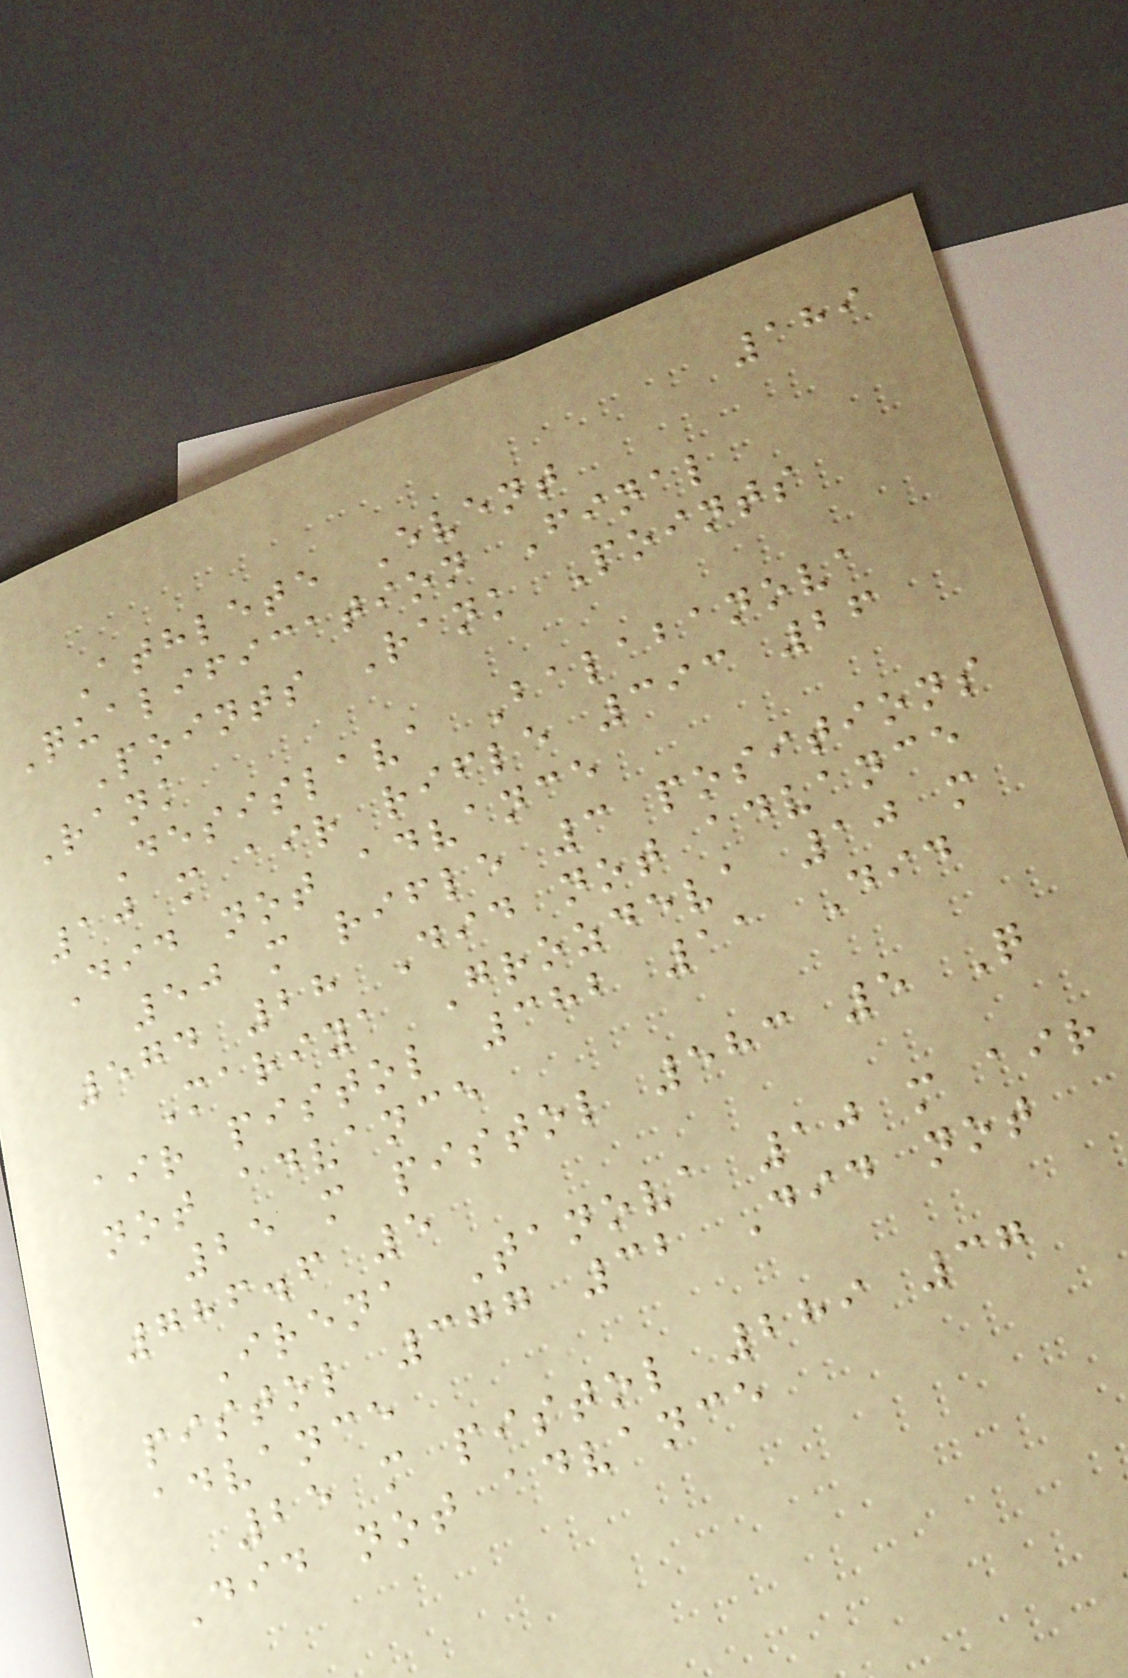189
Athlete Event
Qualification Final
Points Rank Points
Rank
Desislava Balabanova
10 m air rifle 393 26
Did not advance
50 m rifle 3 positions
574 28 Did not advance
Mariya Grozdeva 10 m
air pistol 382 11 Did
not advance
25 m pistol 583 5 Q
786.6 5
Irena Tanova 10 m air
pistol 377 32 Did not
advance
25 m pistol 289 37
Did not advance
